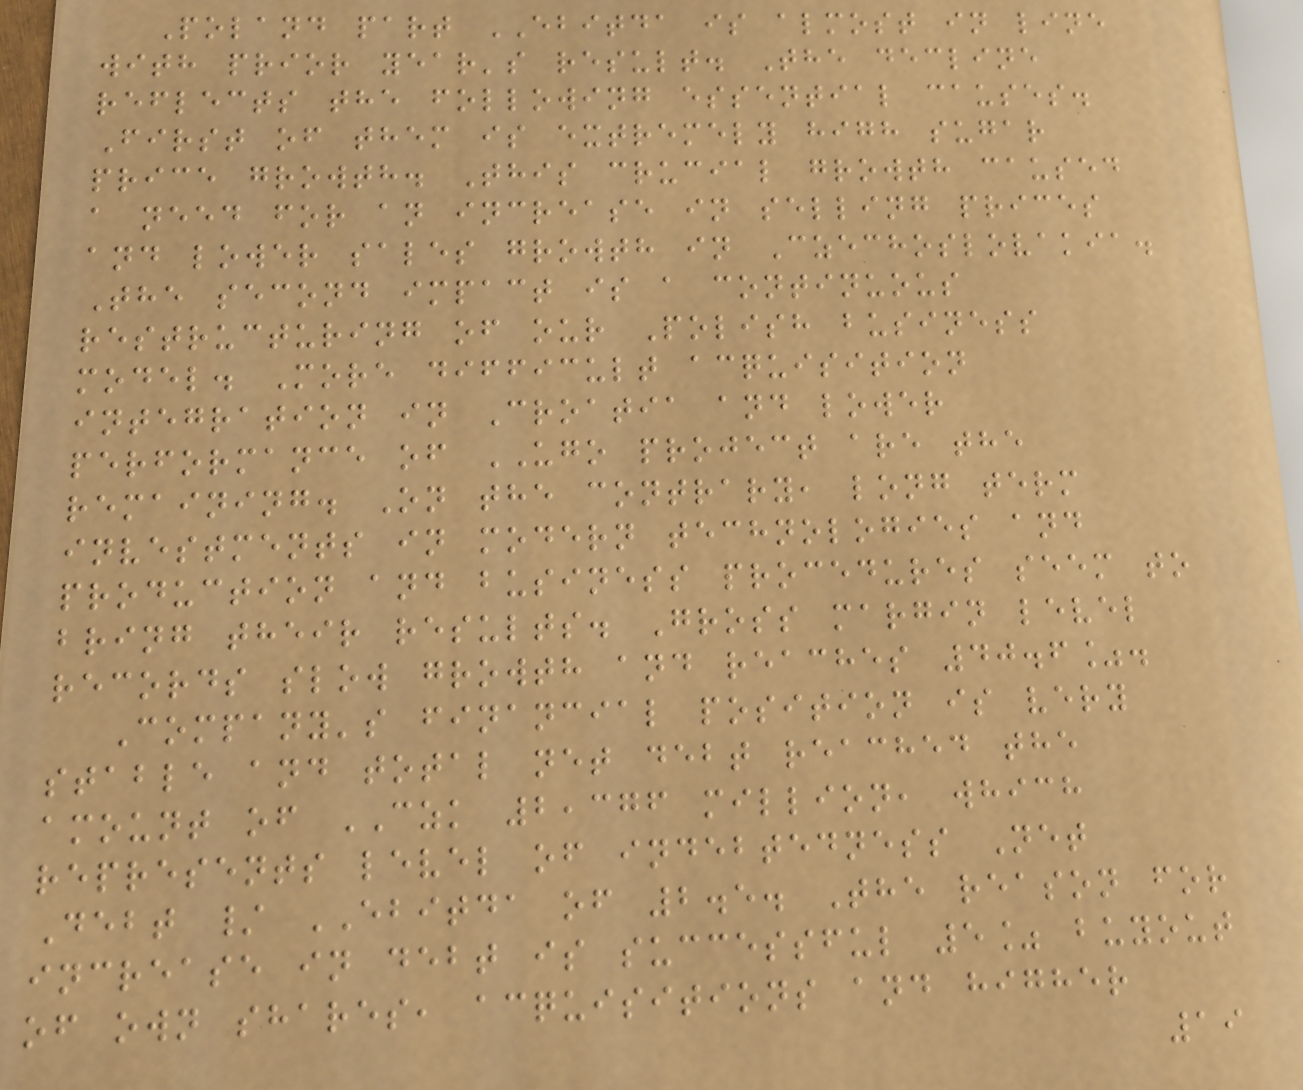Poland part EBITDA is almost in line
with prior year's result. The decline
reflects the following essential causes.
First of them is extremely high sugar
price growth. This crucial growth caused
a need for an increase in selling prices
and lower sales growth in Czechoslovakia.
The second impact is a continuous
restructuring of our Polish business
model. More difficult acquisition
integration in Croatia and lower
performance of UGO project are the
remaining. On the contrary, long term
investments in modern technologies and
production and business procedures seem to
bring their results. Gross margin level
records slow growth and reaches 40.6%.
Company's financial position is very
stable and total net debt reached the
amount of CZK 2,376 million, which
represents level of indebtedness Net
Debt / EBITDA of 2.5. The reason for
increase in debt is successful 5% buyout
of own shares, acquisitions and higher
19
